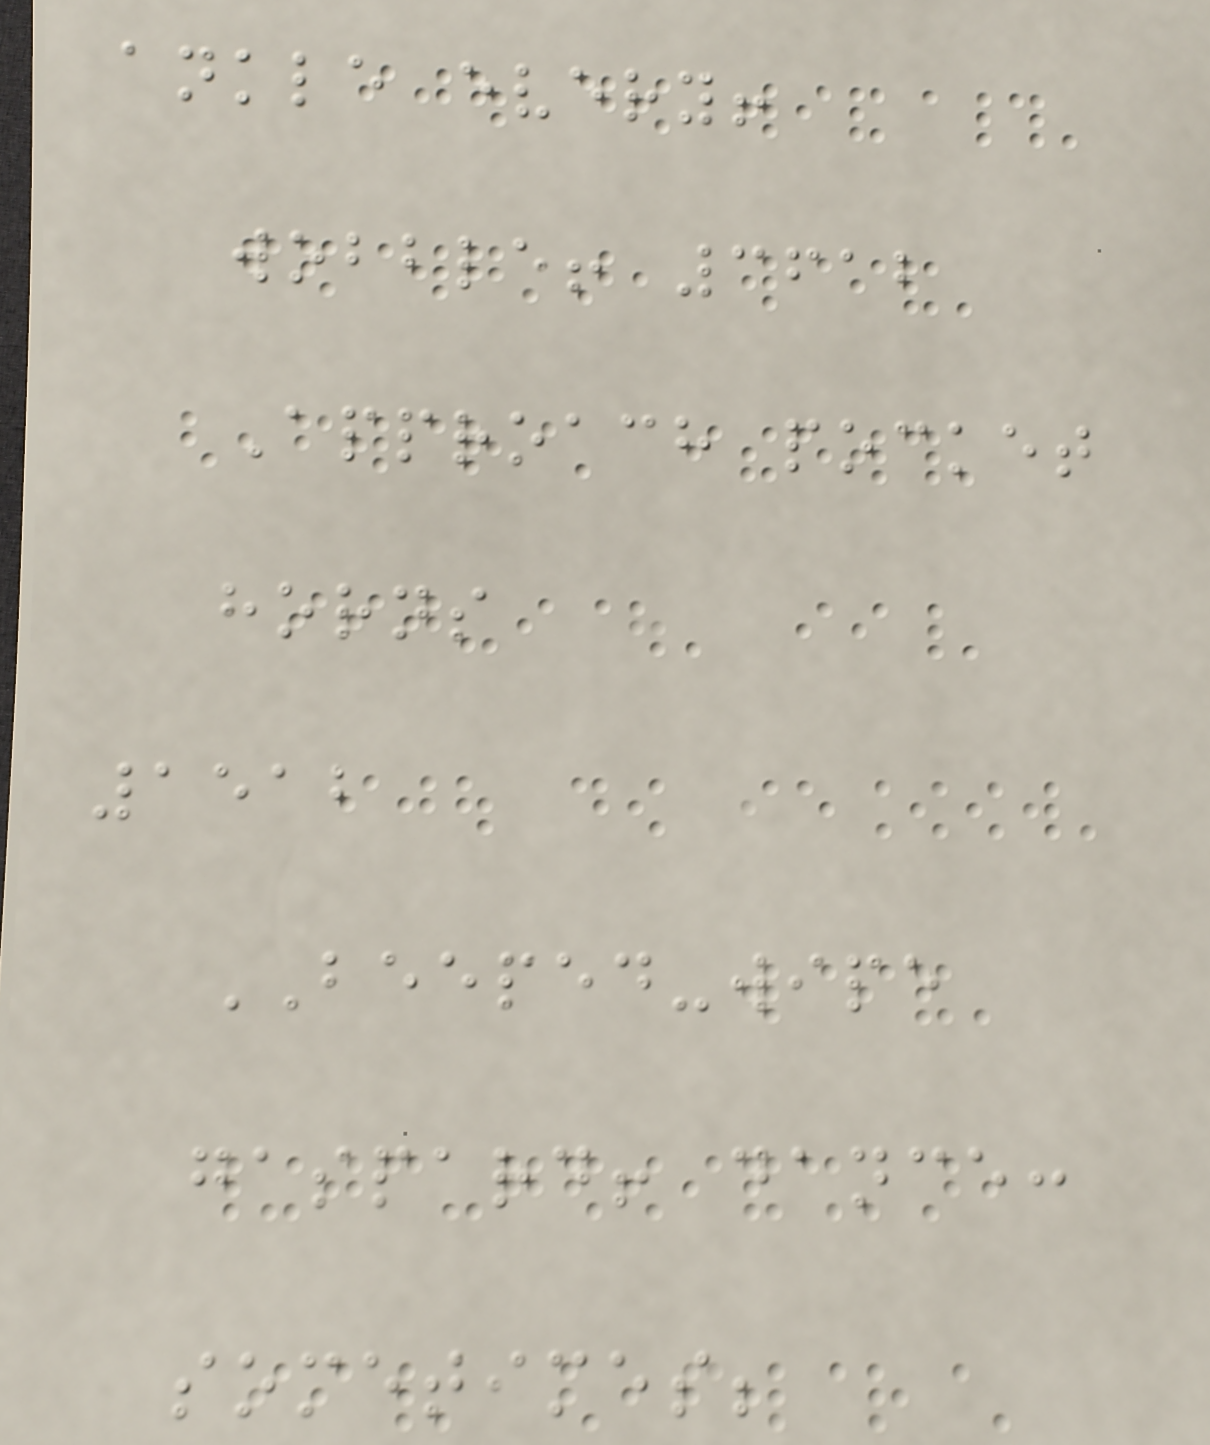ankle every!
wobble! 3612
Approach pocket
horns
1512
BEEPED-wipe
gaspard! dance:
sometimes;
